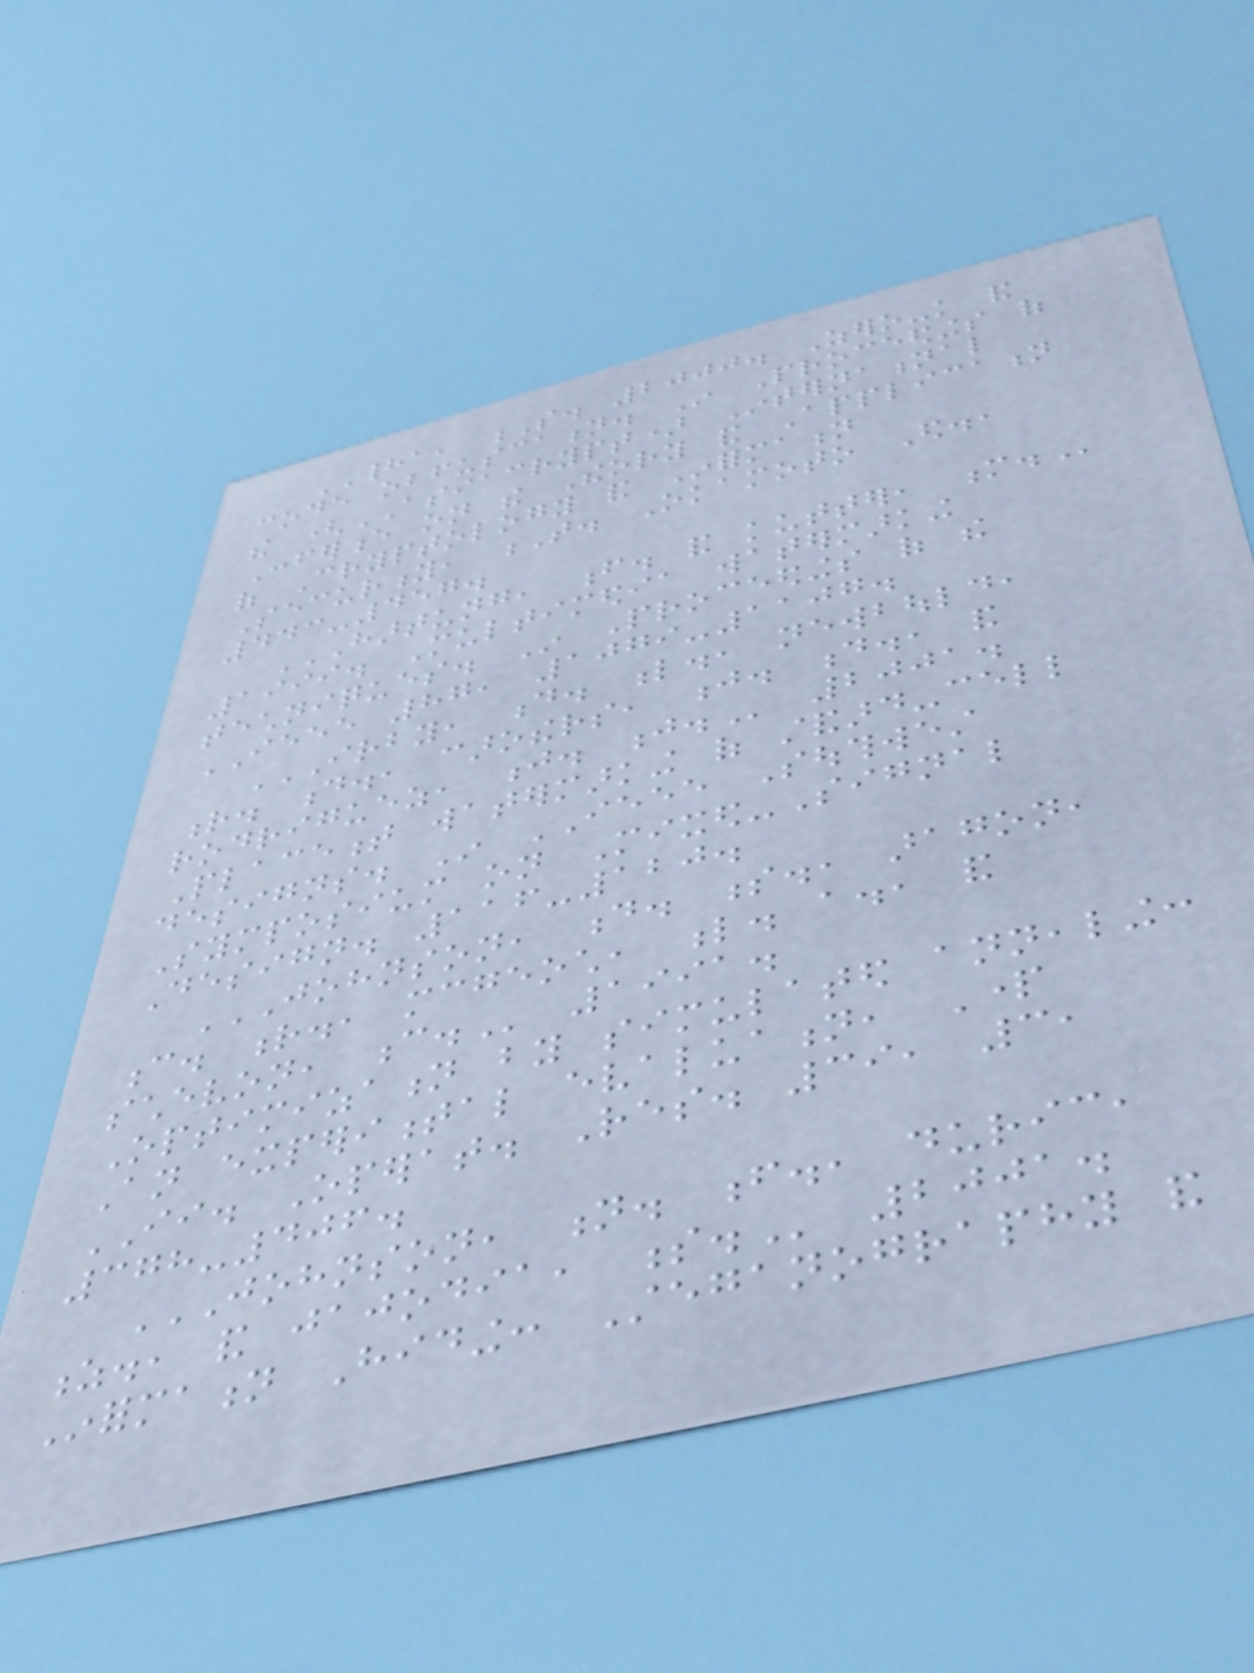HADA, S. 2000. Zero-knowledge and
code obfuscation. In Proceedings of
the (ASIACRYPT) International
Conference on the Theory and Application
of Cryptology and Information
Security, T. Okamoto Ed.,
443-457.
HARTUNG, F. AND KUTTER, M.
1999. Multimedia watermarking
techniques. In Proceedings of the
IEEE 87, 1079-1107.
IRBY, D. L., NEWBOULD,
R. D., CAROTHERS, J. D., AND
RODRIGUEZ, J. J. 2001.
Placement watermarking of standard-cell
designs. In IEEE Southwest
Symposium on Mixed-Signal
Design. 116-120.
JOHNSON, D. S., ARAGON,
C. R., MCGEOCH, L. A., AND
SCHEVON, C. 1991.
Optimization by simulated annealing:
An experimental evaluation, Part
II. Operat. Res. 39, 3,
378-406.
JOHNSON, N. F., DURIC,
Z., AND JAJODIA, S. 2001.
Information Hiding: Steganography and
